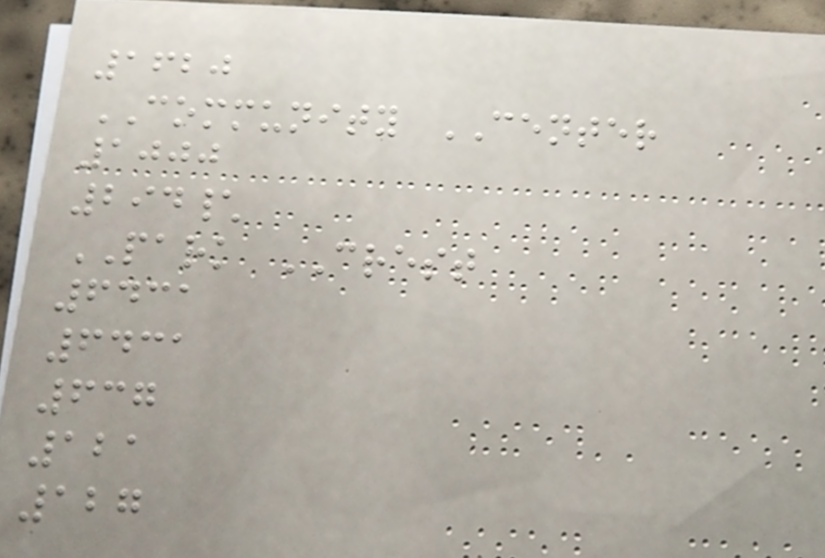1620
COMMUNITY CENTER
1000
294\
PARK CREST
6431
6431
637
121
127
